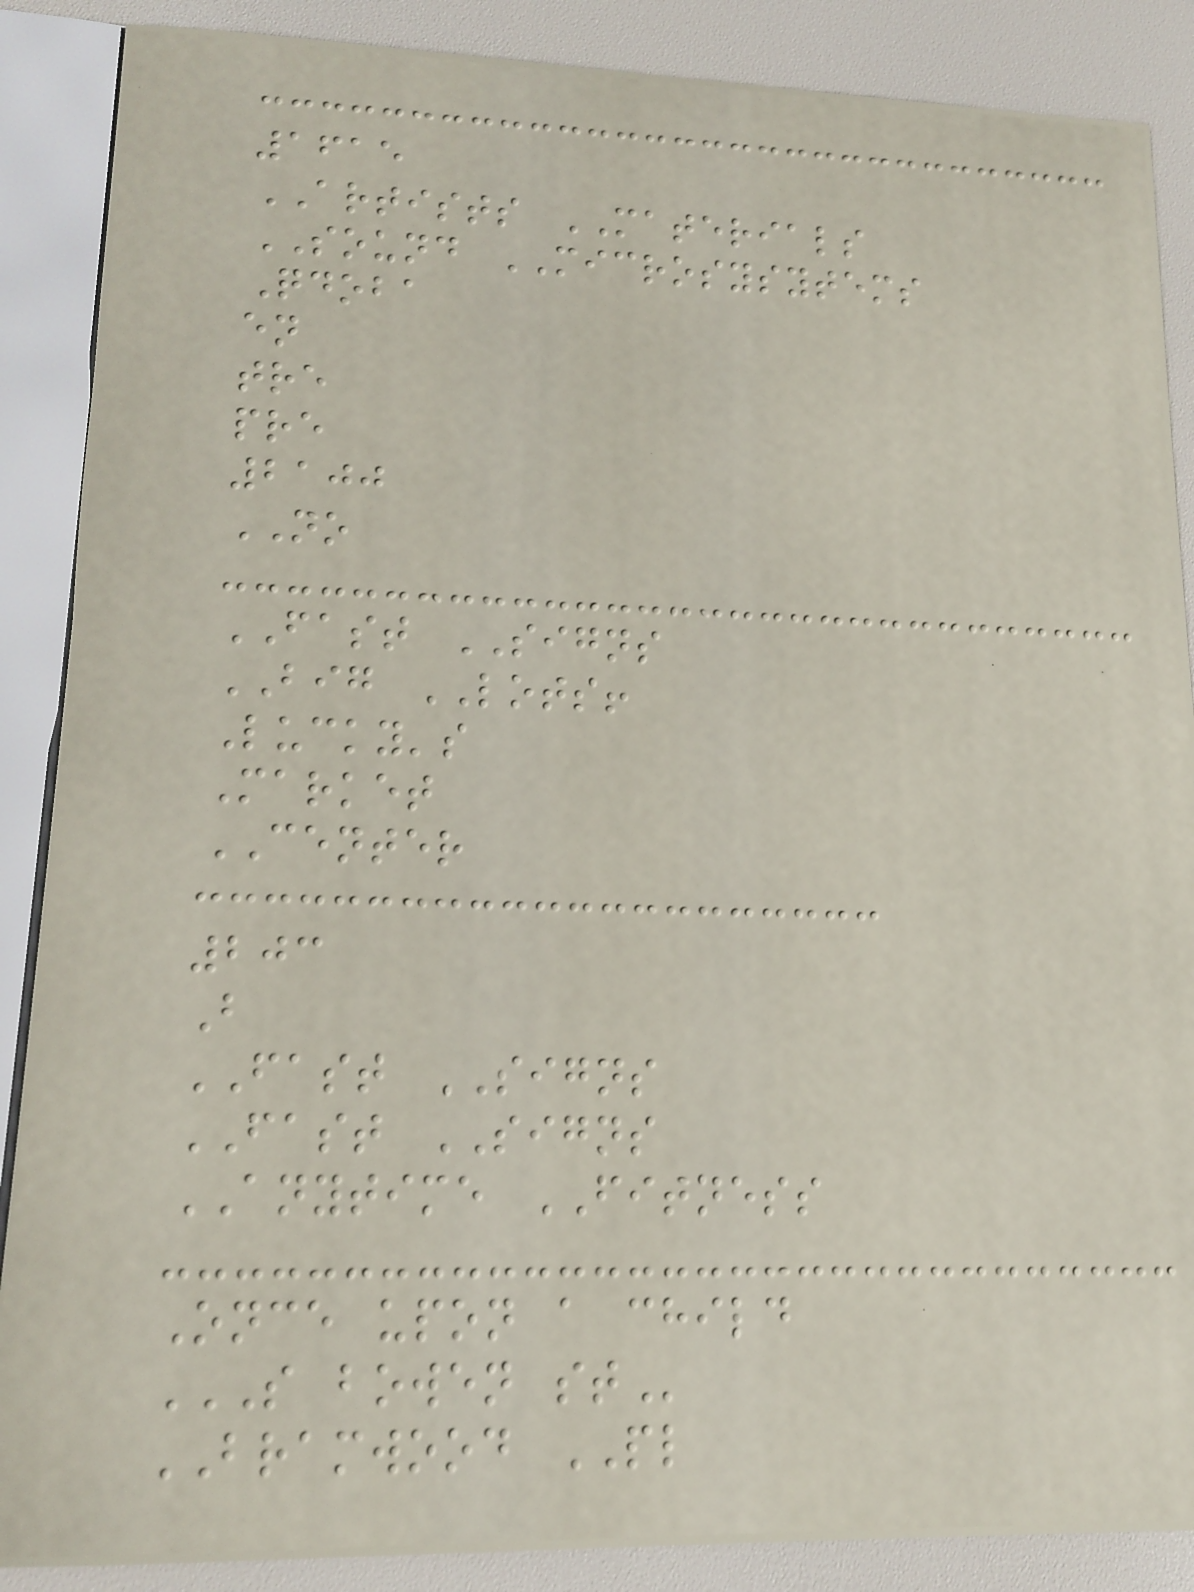1615
ARTISTS MATERIALS
SOUND MICROSYSYTEMS
Qdoba
en
tre
pre
2100
NO
FAST SIGNS
BIG LOTS!
Lucky's
Market
CENTER
203
B
FAST SIGNS
FAST SIGNS
ANYTIME FITNESS
Once upon a child
S BOWEN ST
BRAMWOOD PL
